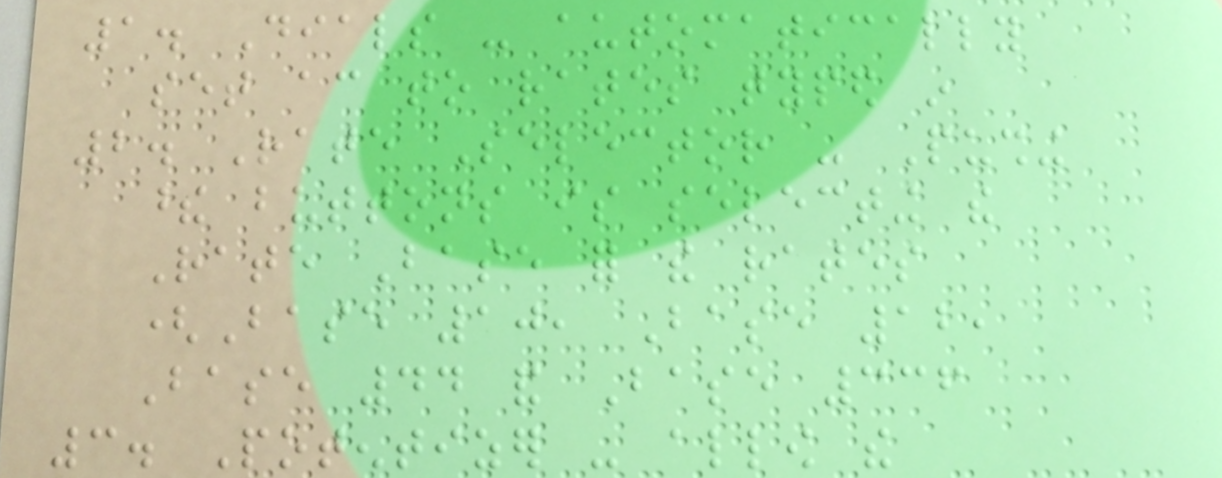1. Dials - automatically
set according to rates typed in
2. Rate Selector - Pushing
these buttons is selecting the
Rate Base for the rates
(Base 10, Base 12,
Base 44 and Base 336
3. Potentizer - allow the
